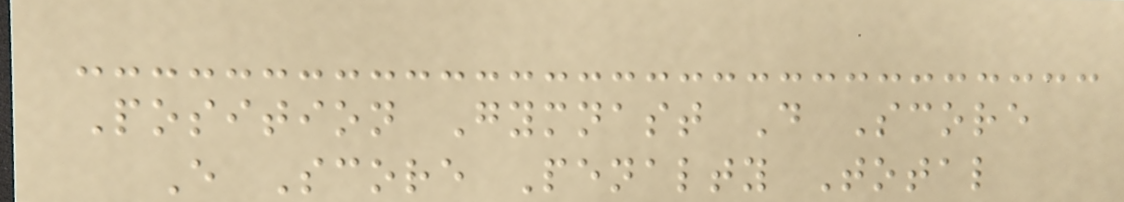Position Gymnast D Score
E Score Penalty Total
